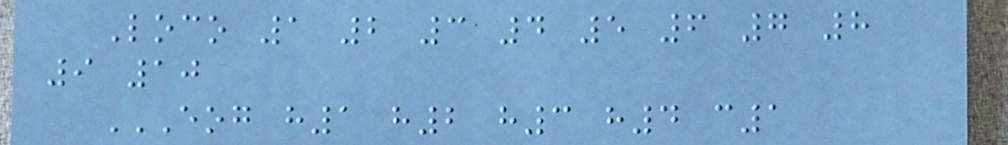Loco 1 2 3 4 5 6 7 8
9 10
EOG H1 H2 H3 H4 C1
